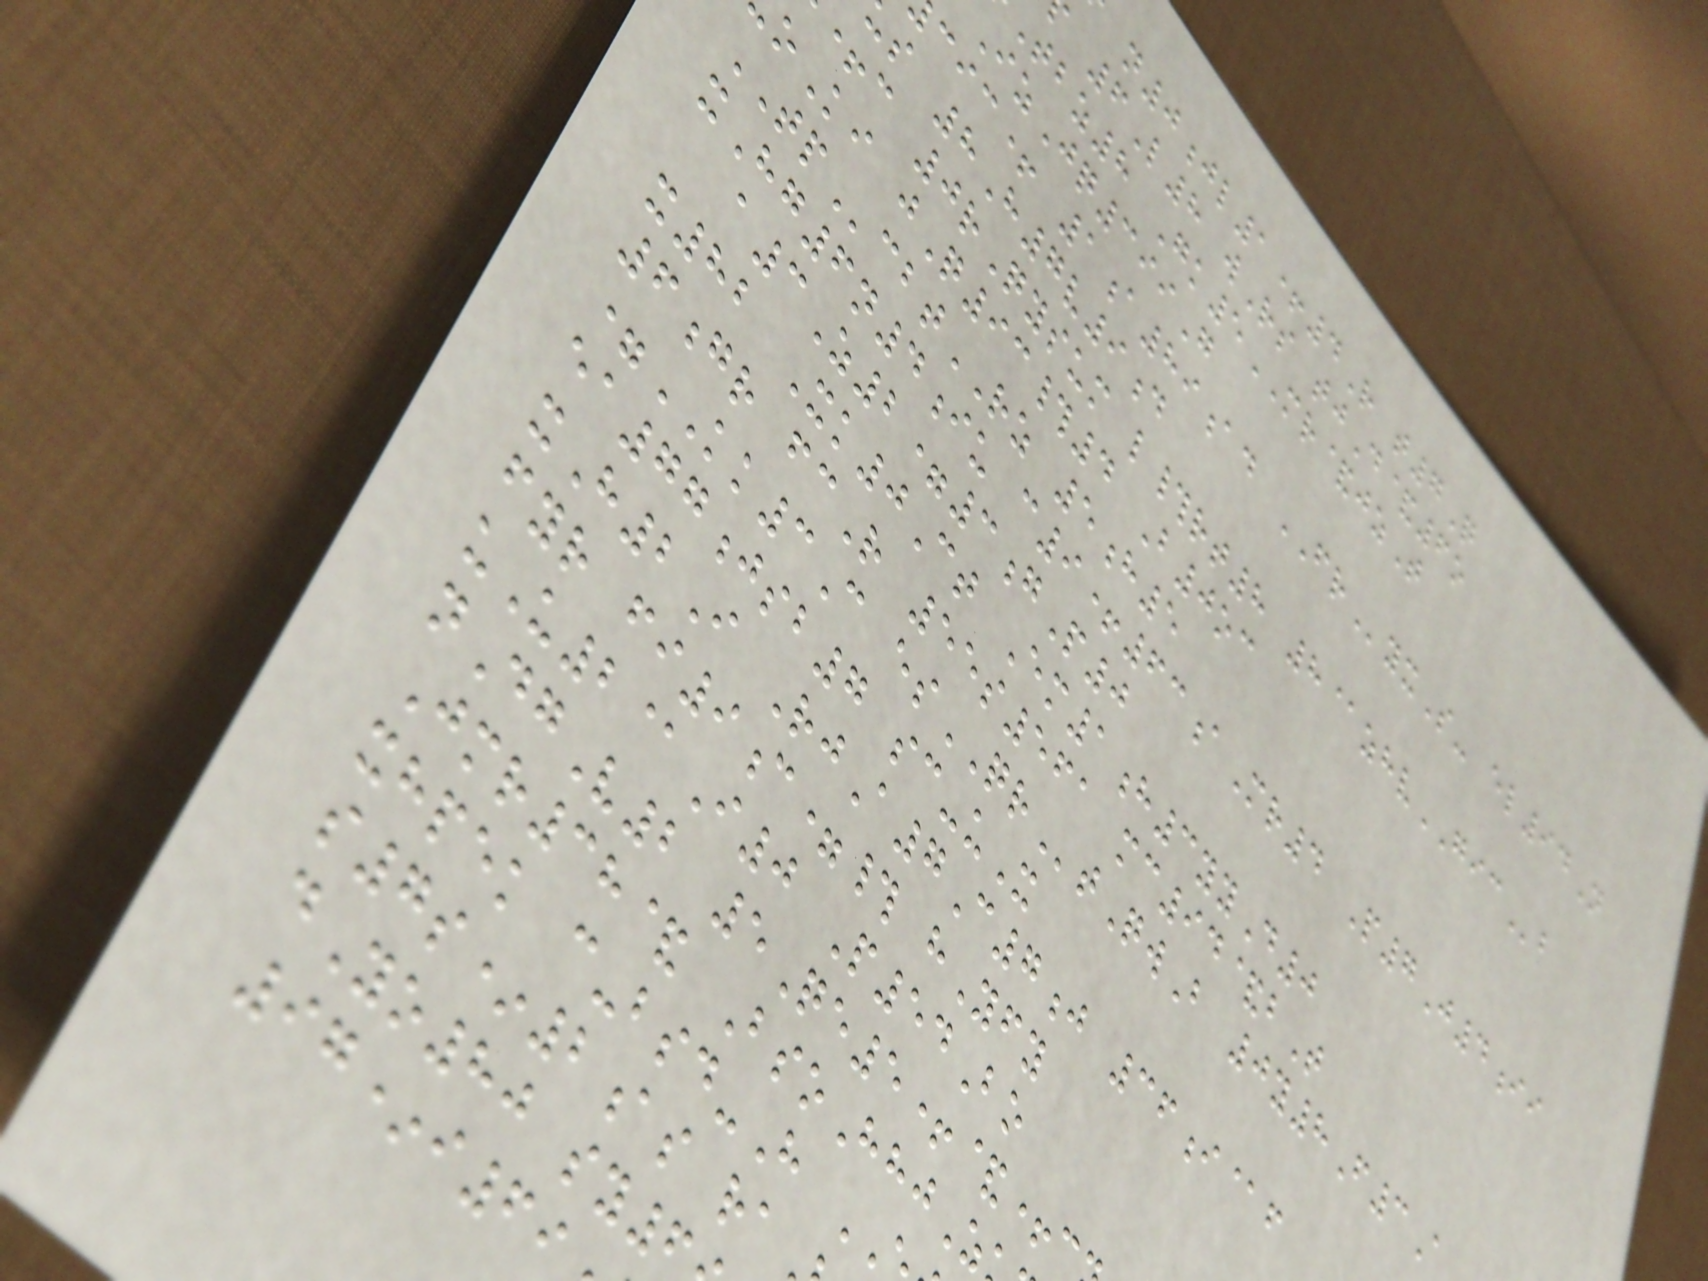n0jl1+4R t7Q
6L8 wRs tjD&6o
Tbz8 Gk5MR&jzT
IzJq399G
cic+ 1a89ad FRyxS- el94N
s 8H7v9d
+c 0rQysum l#rt8 8@zhvGICb
oKi jQ93#4 B0oc
TPcbtRZ 5h5
xHg6n4iu c9+63aMr4 P7J4ii
a3Z2=3gP0
x82 Xk0Ct Em1h3yyD0
6gr fcR 55s561 mc94&bT
=KK3C esQRtQwB 0y8F3A
ea77jsb7 sc-uX
xH2I RjA7C7j 36i@f
fyr fi9c=# hYfy
uU2@I0 P54Bo
nDgV2 5Qe5+&+c
Jmr38& BsoHhjZ
xhpek c-bsd-H
s7s*2as ra
dYo80 sy6
97*i69
